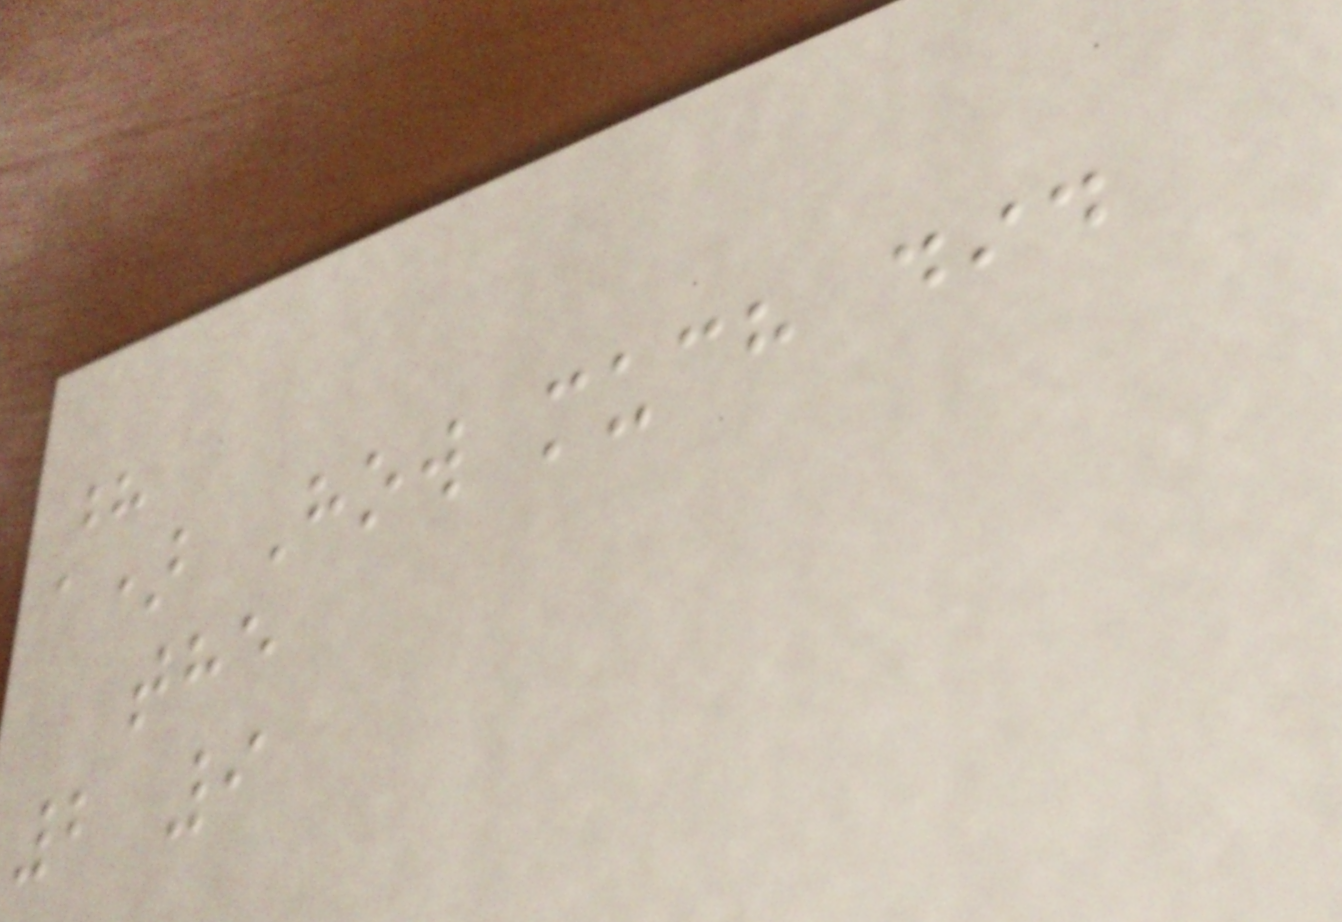?
a) How much did
the
2 9
